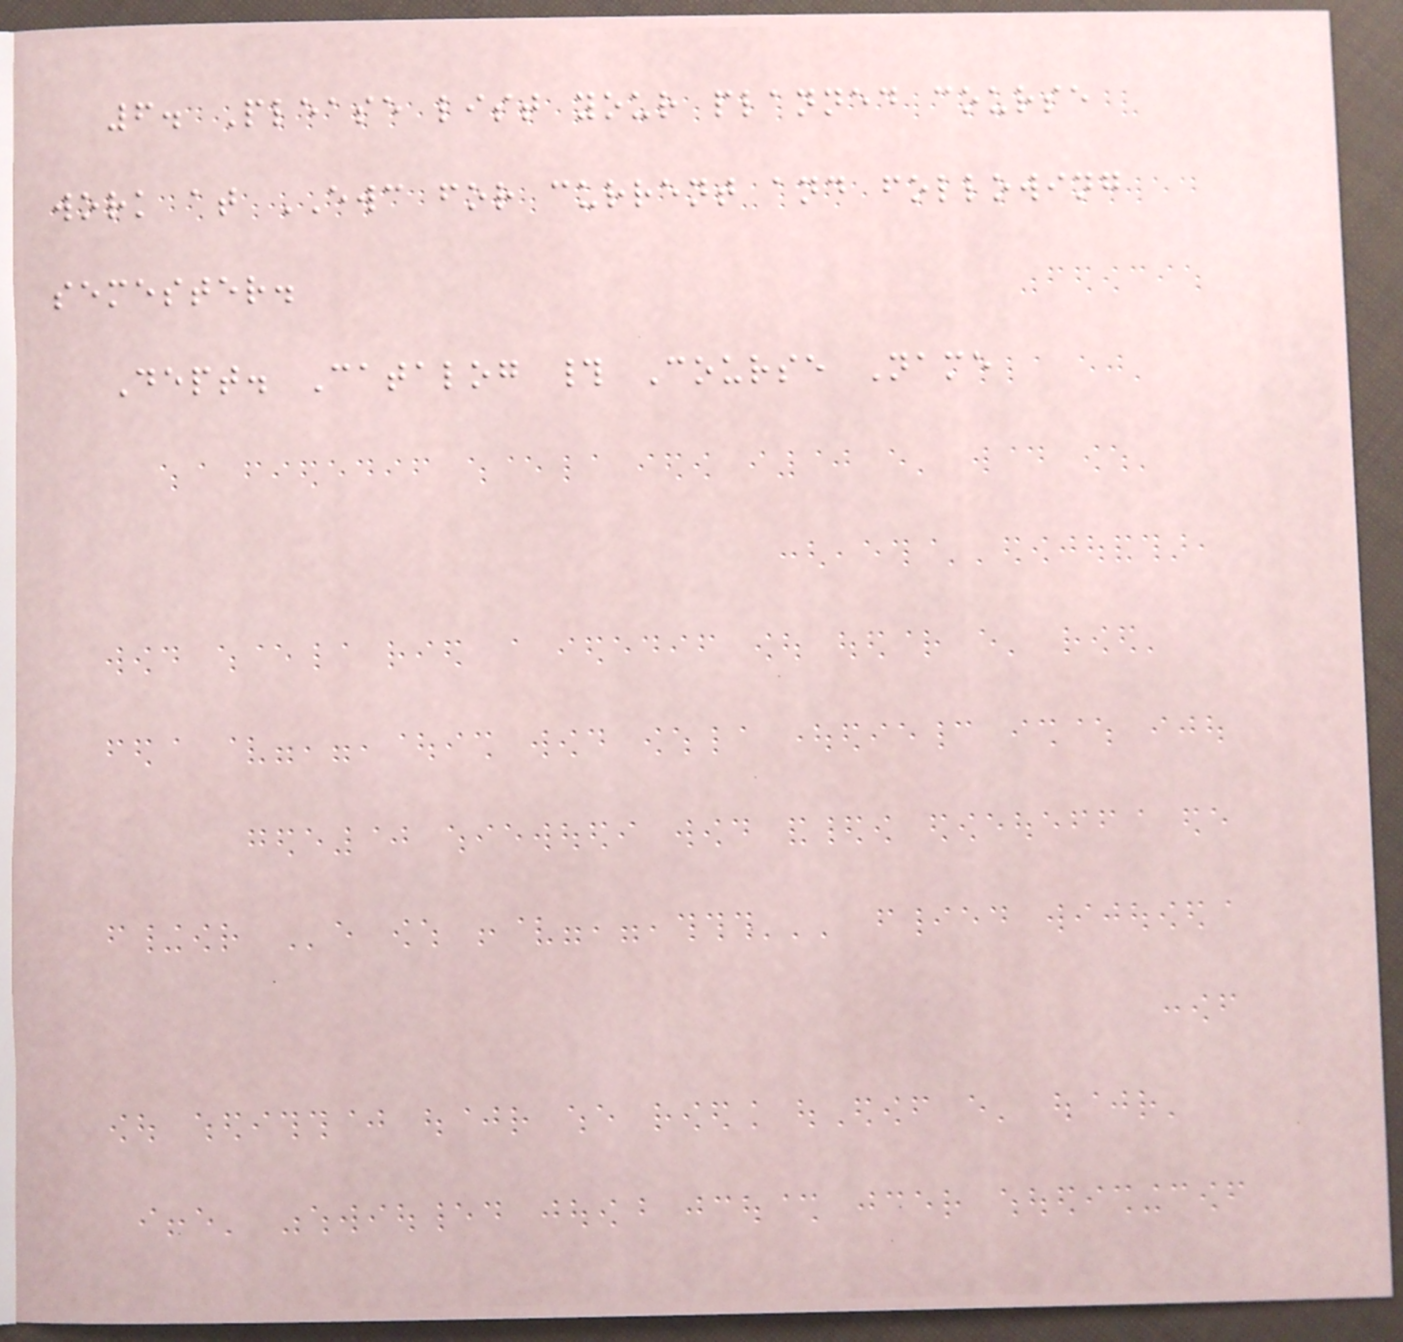6. Please list your planned course
work at EWC for current and following
semester.
Dept. Catalog # Course Name
